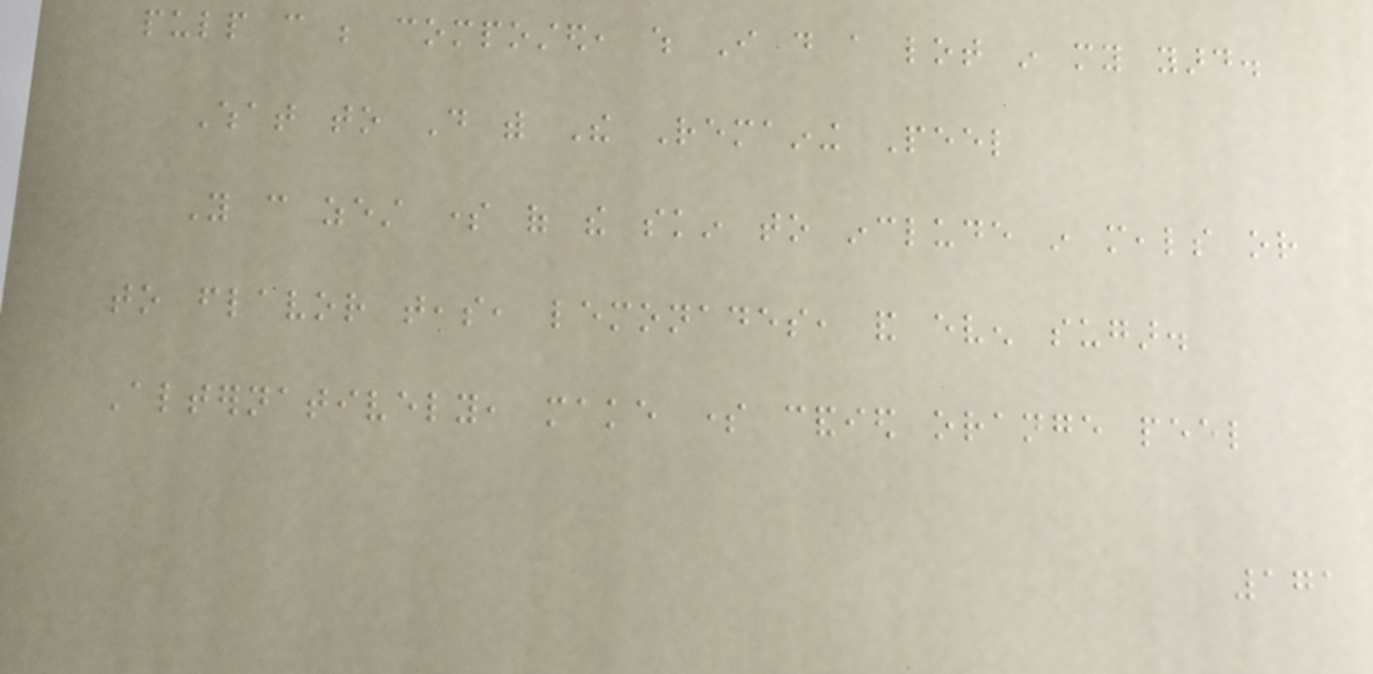pulp can be composted, which I do a lot in my yard.
What to Do with The Remaining Peel
You can zest some of the skin to include in meals or
to flavor teas, lemonades, and even sugar.
Alternatively, make some candied orange peel
171
